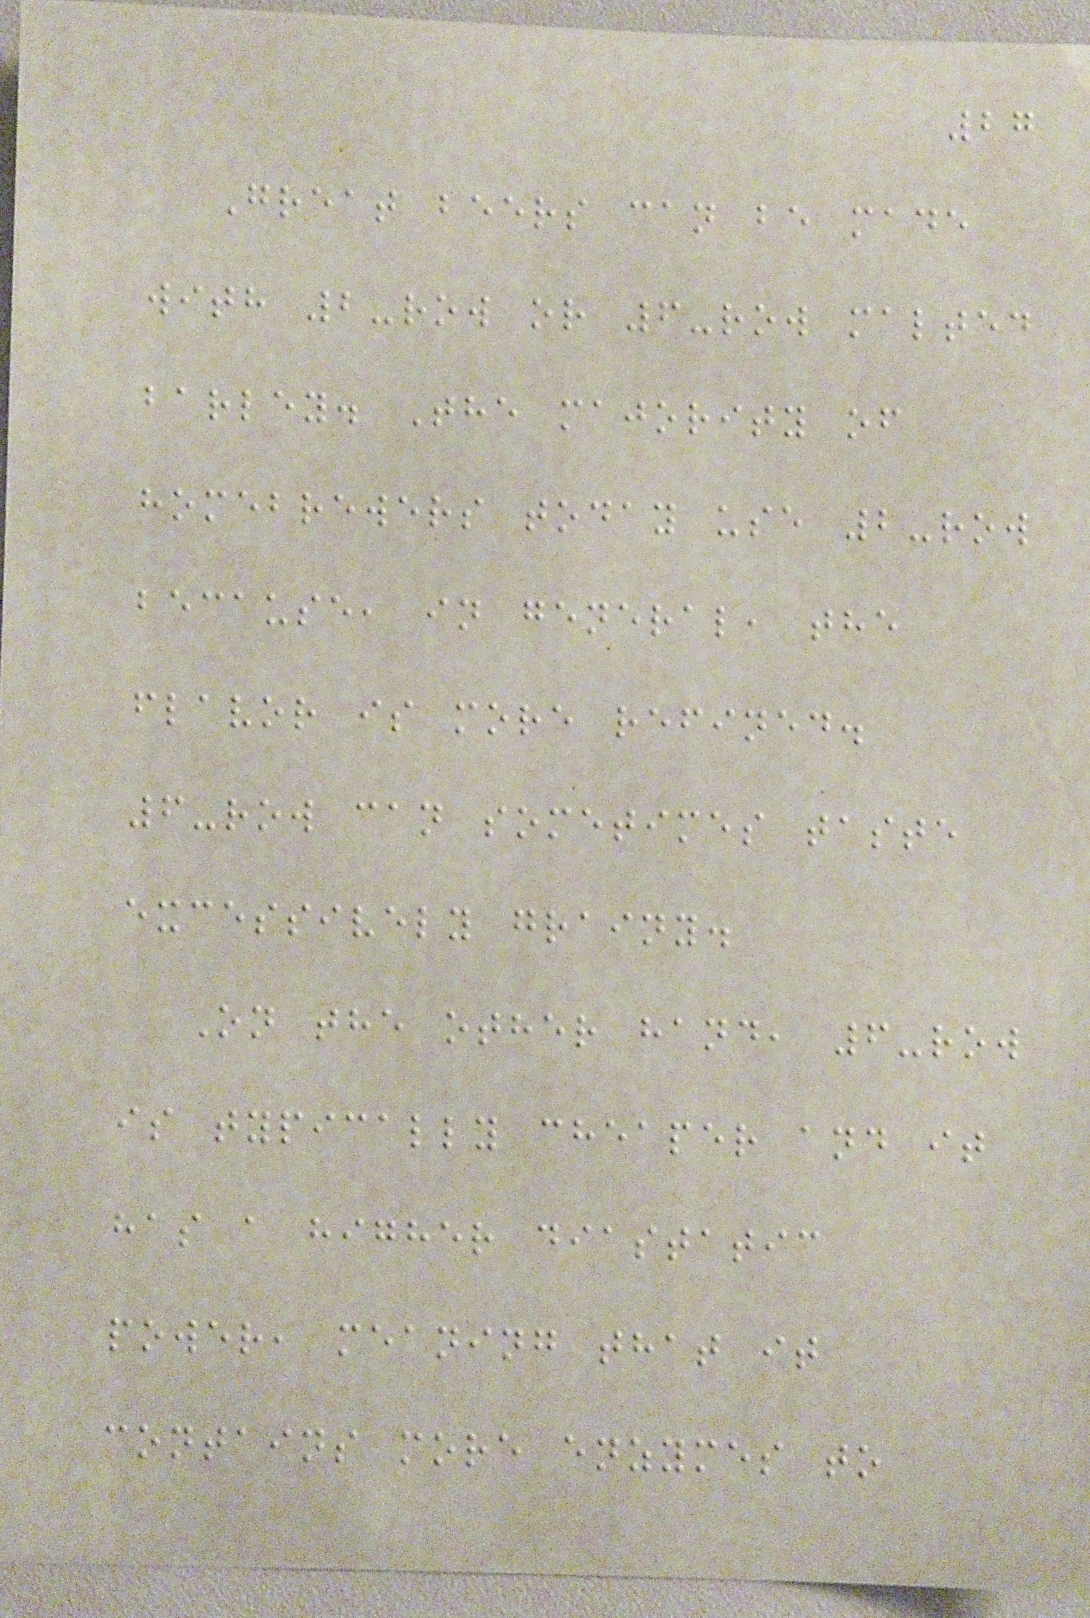27
Great beers can be made
with 2-row or 6-row malted
barley. The majority of
homebrewers today use 2-row
because, in general, the
flavor is more refined.
6-row can sometimes taste
excessively grainy.
On the other hand, 6-row
is typically cheaper and it
has a higher diastatic
power, meaning that it
contains more enzymes to
